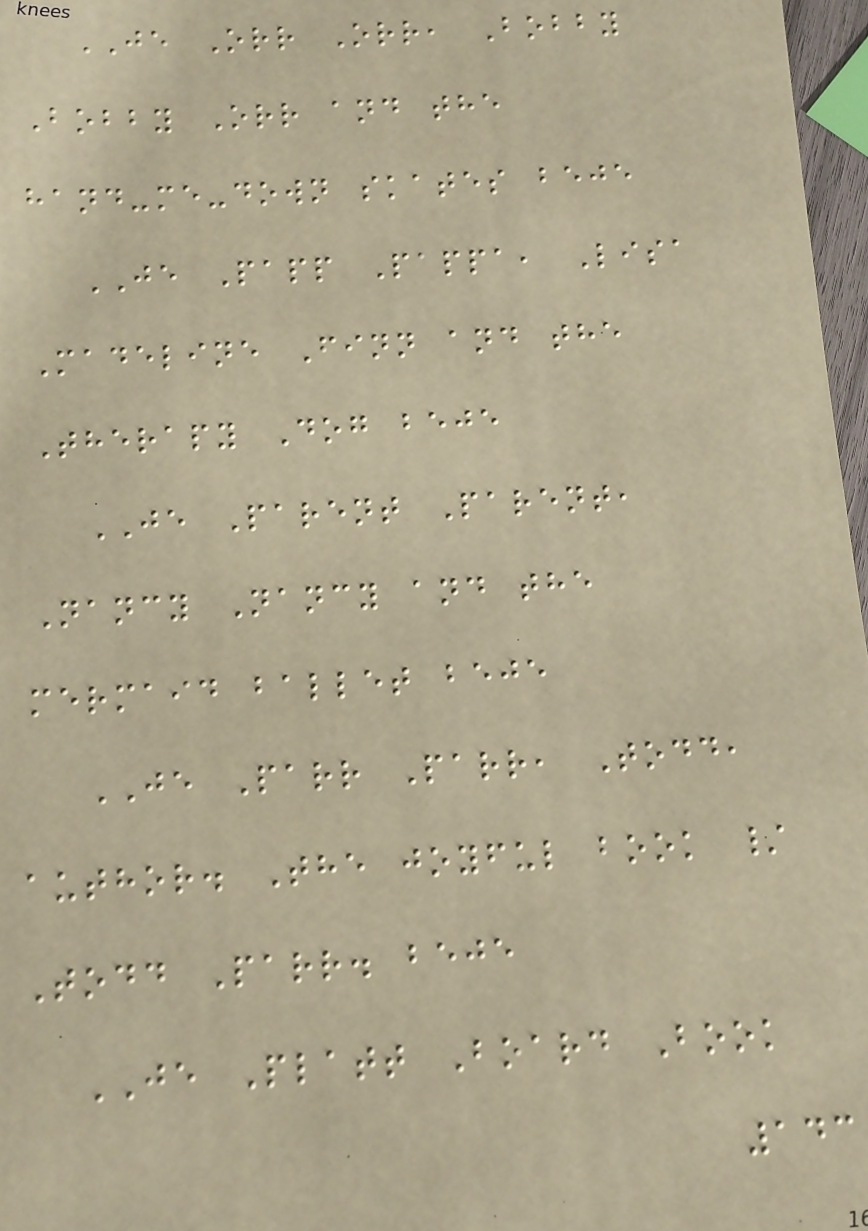JE Orr Orr, Bobby
Bobby Orr and the
hand-me-down skates beje
JE Papp Pappa, Lisa
Madeline Finn and the
Therapy Dog beje
JE Parent Parent,
Nancy Nancy and the
mermaid ballet beje
JE Parr Parr, Todd,
author. The joyful book /
Todd Parr. beje
JE Platt Board Book
143
